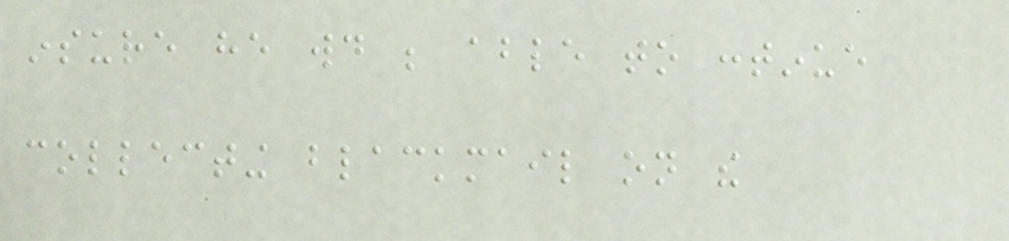insure he would be able to continue
collecting blackmail on the
